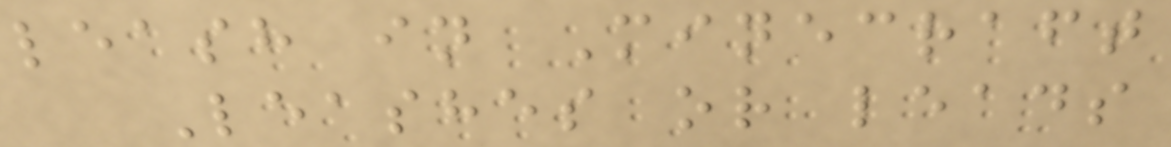leash in Minecraft
Leashes or leads
